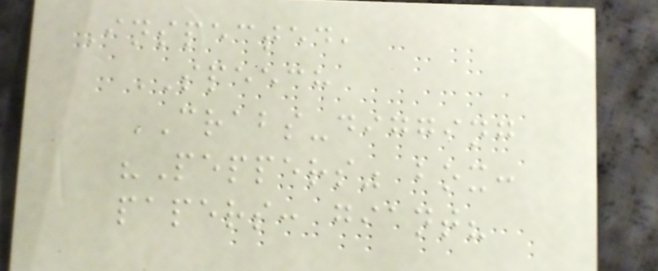Inspected,
SPEECH
CRABS-digging
"Peppers" box:
papers: giant?
